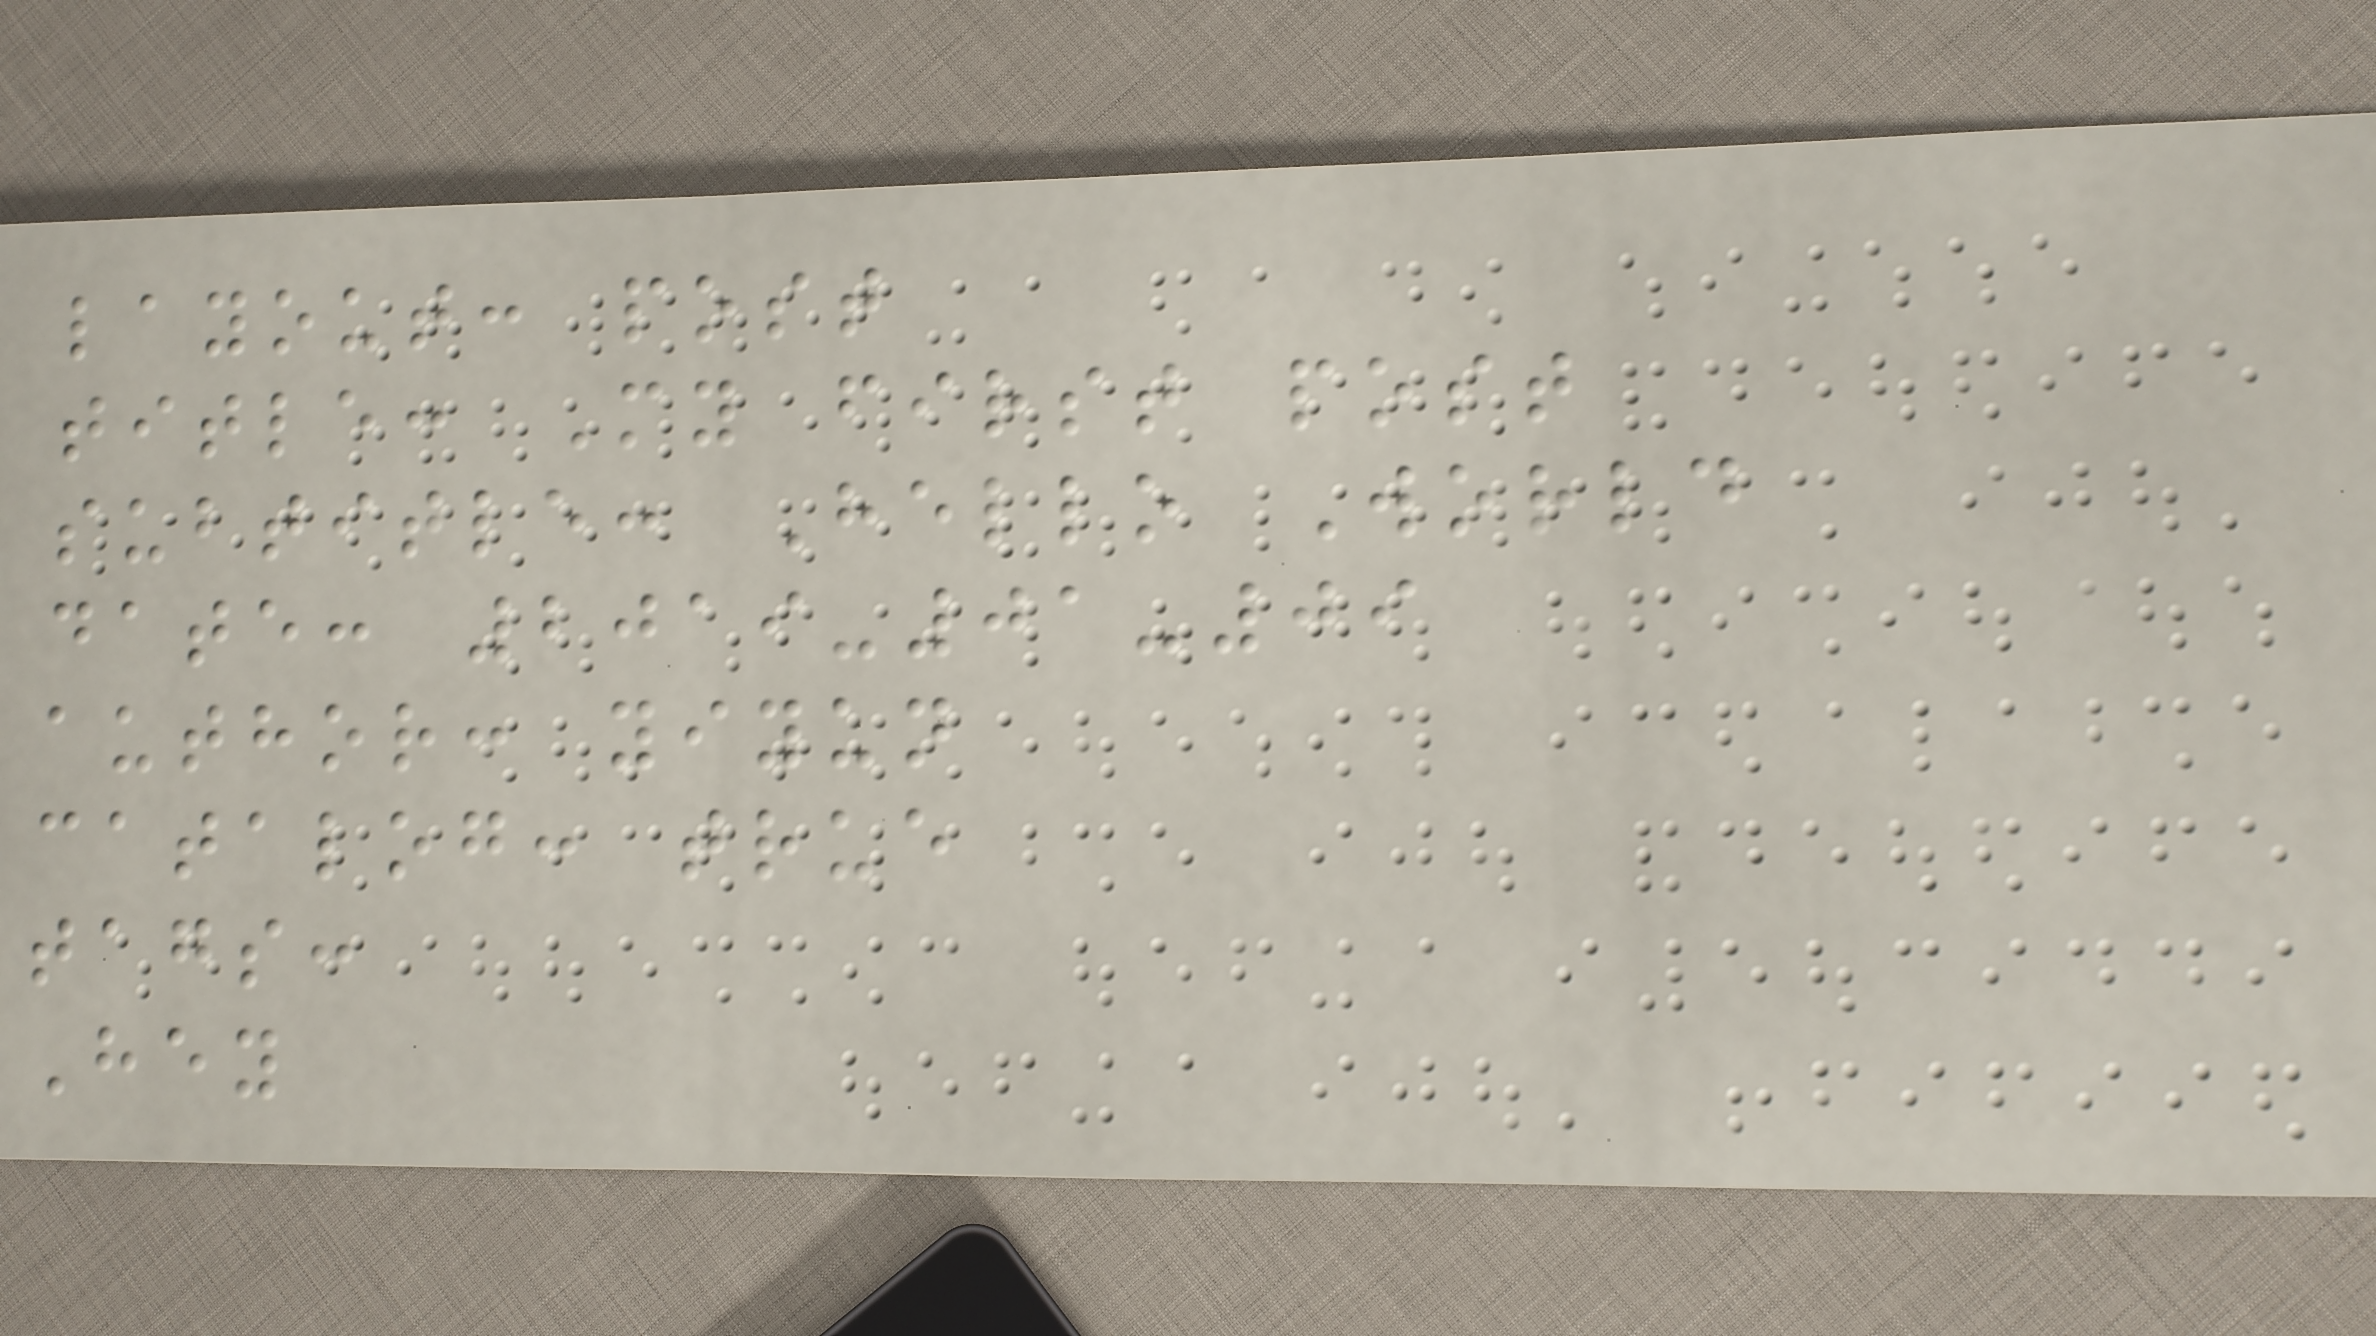layout: post
title: My first post
subtitle: Hello World
date: 2019-01-09
author: yiyun
catalog: true
tags:
Hey
